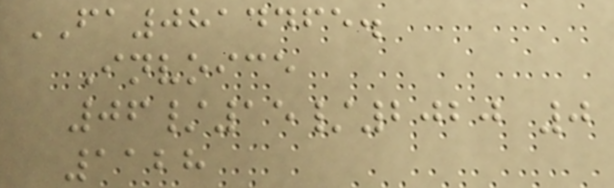FA0814465.
Invoice
06/15/2020 0
1128
